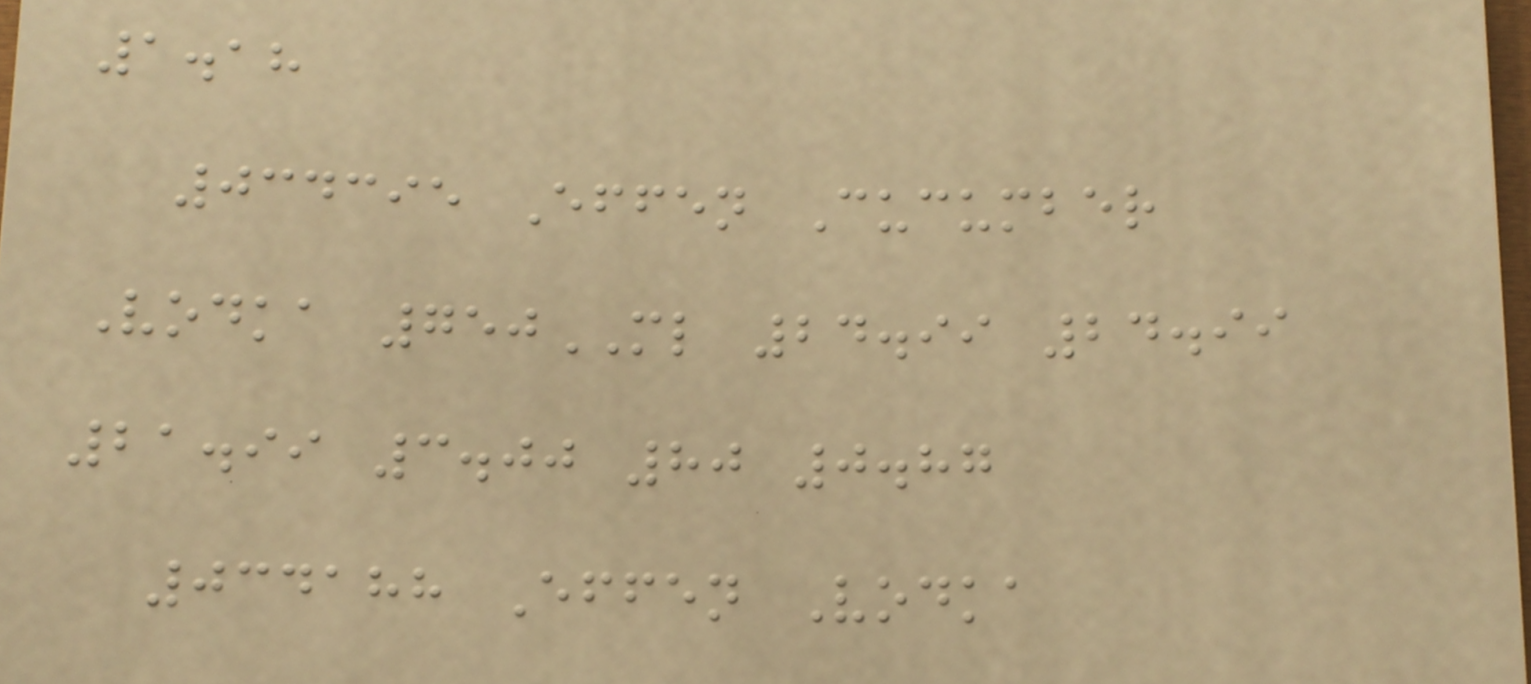1.18
034395 Effen Cucumber
Vodka 750ML 24.99 24.99
21.99 3.00 80 0.87
034188 Effen Vodka
